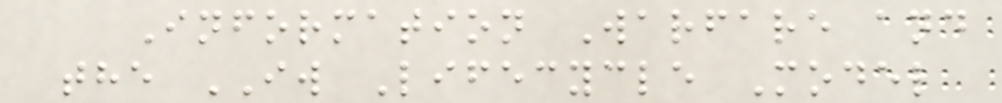Information Warfare and
the IW Lifecycle Model
